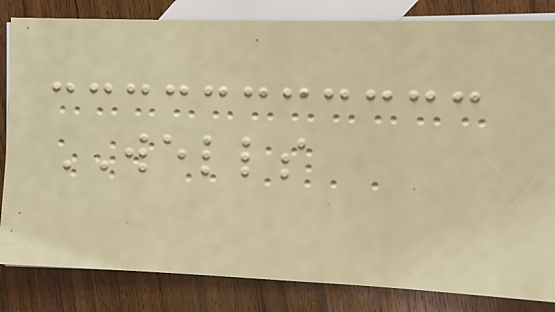WELLS
